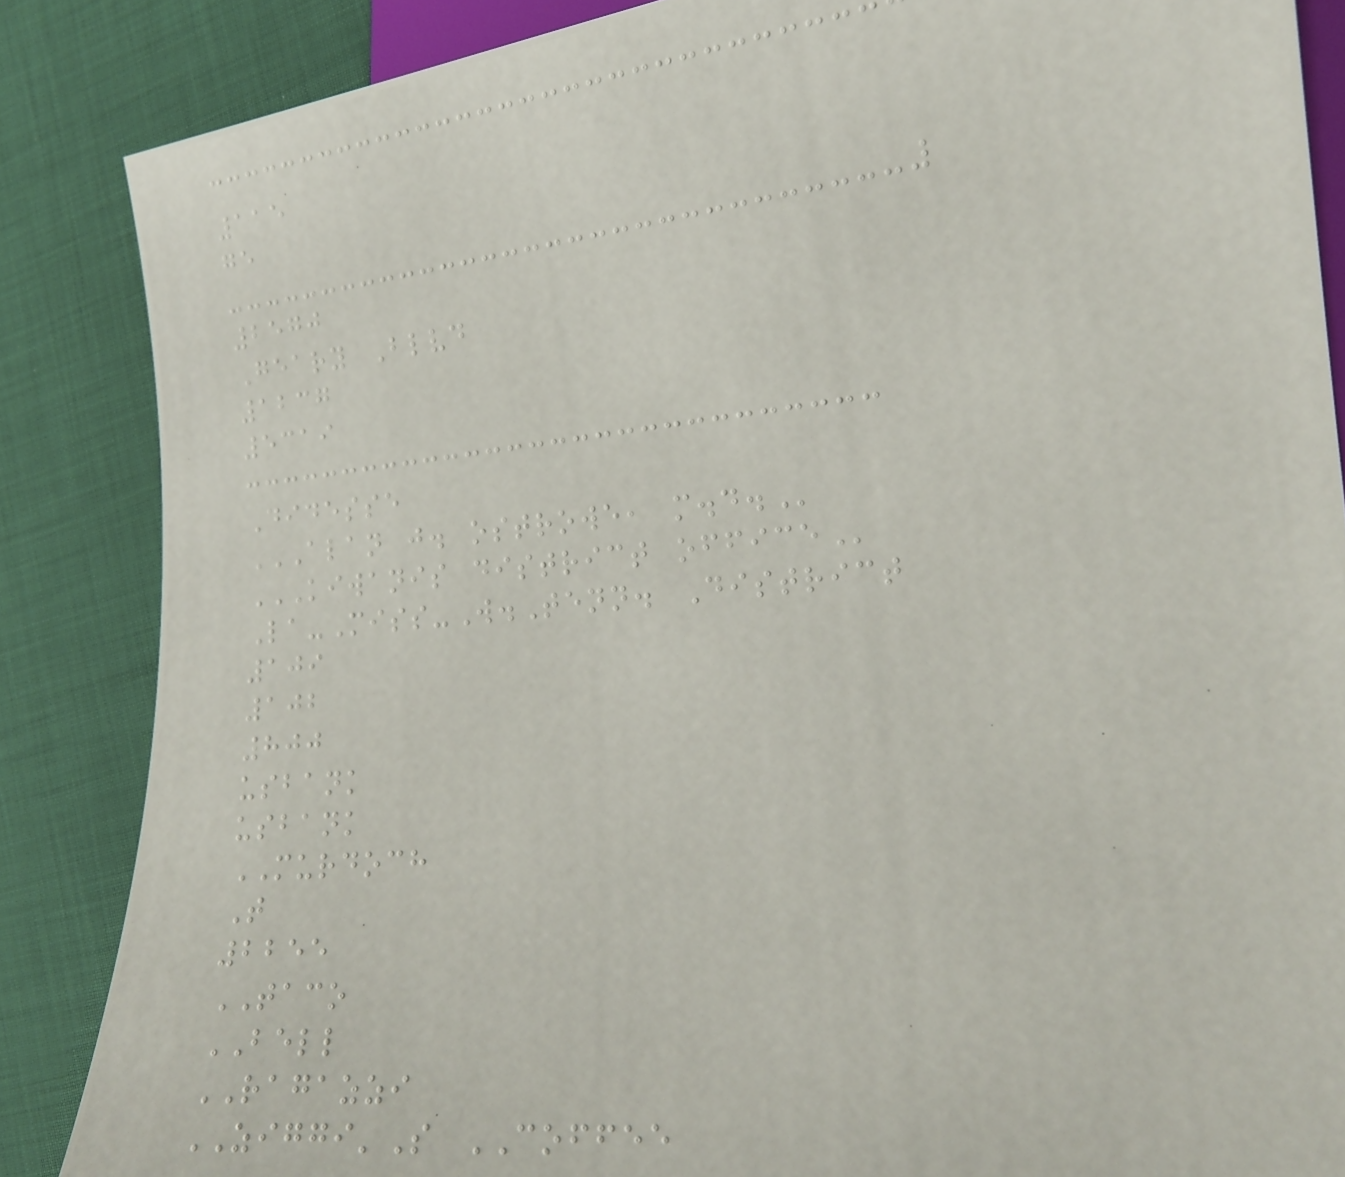115
ge
2570
Geary Blvd
1237
5319
Didesse
ALAN J. OSTROWE, M.D.
KIWANIS DISTRICT OFFICE
La-Miss-W.Tenn. District
109
102
800
usbank
usbank
MURDOCH
T
2255
TACO
BELL
RAGAZZI
ZIGGI'S COFFEE
